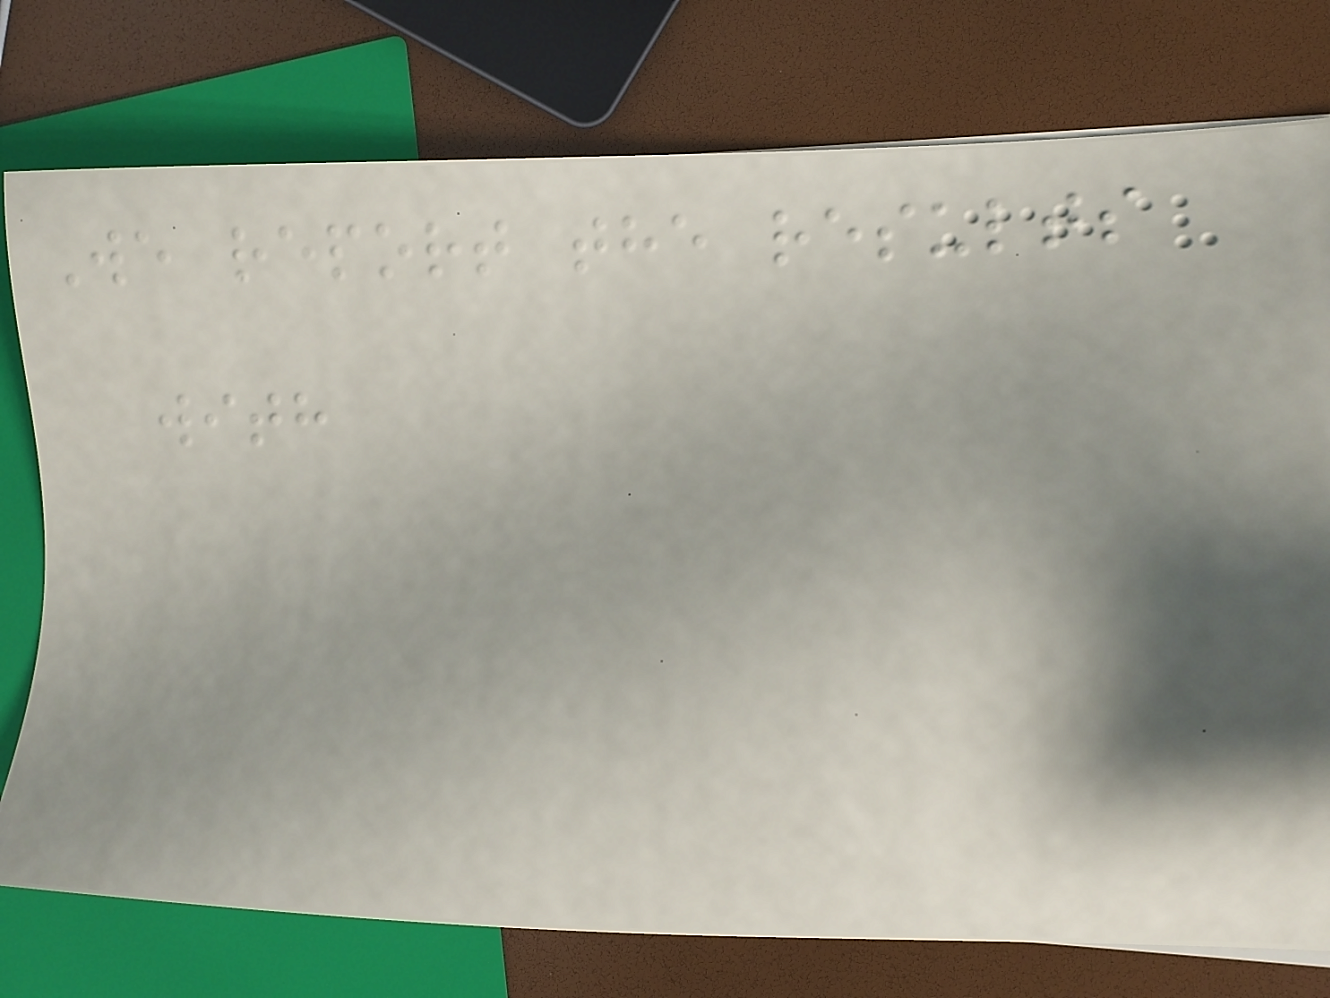We report the results
with
